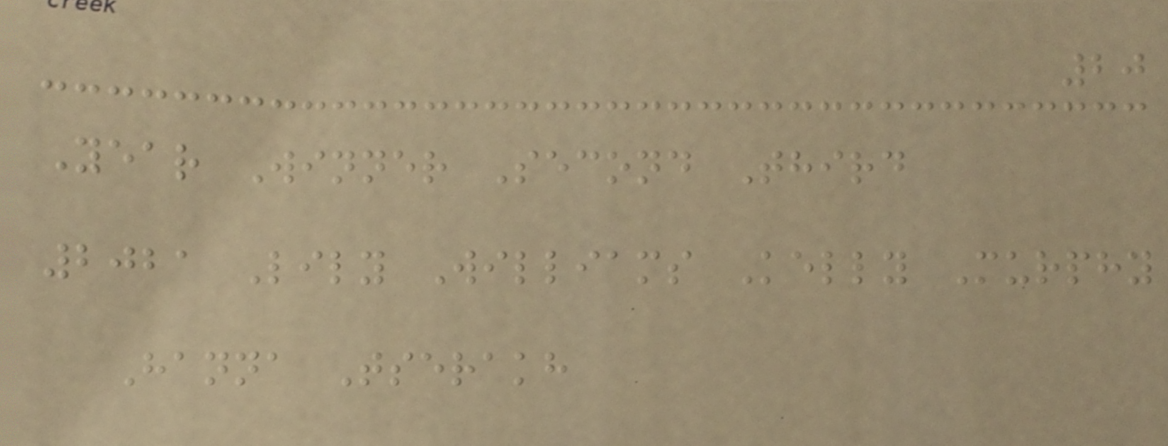20
Year Winner Second Third
2021 Lily Williams Kelly Murphy
Hanna Tserakh
